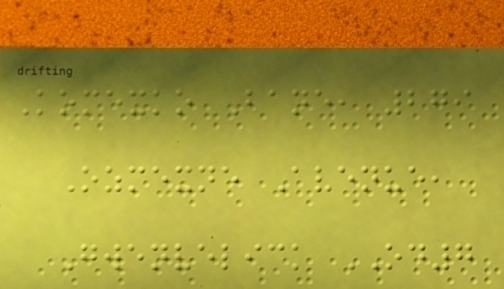Komexko Bane, 279
Ozmexne Avenue,
Gwenvelick OD7
